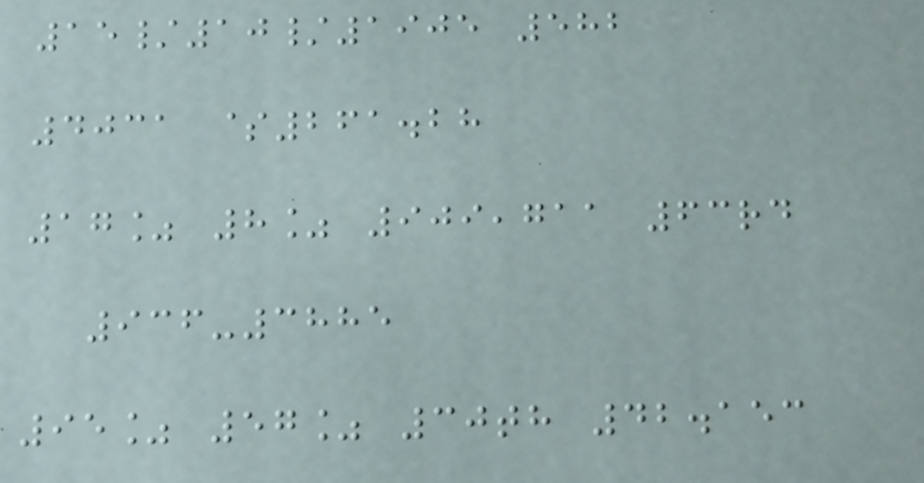15/10/1905 582
4031 $261.28
17% 8% 909,711 63rd
936-3885
95% 57% 30th 42.153
